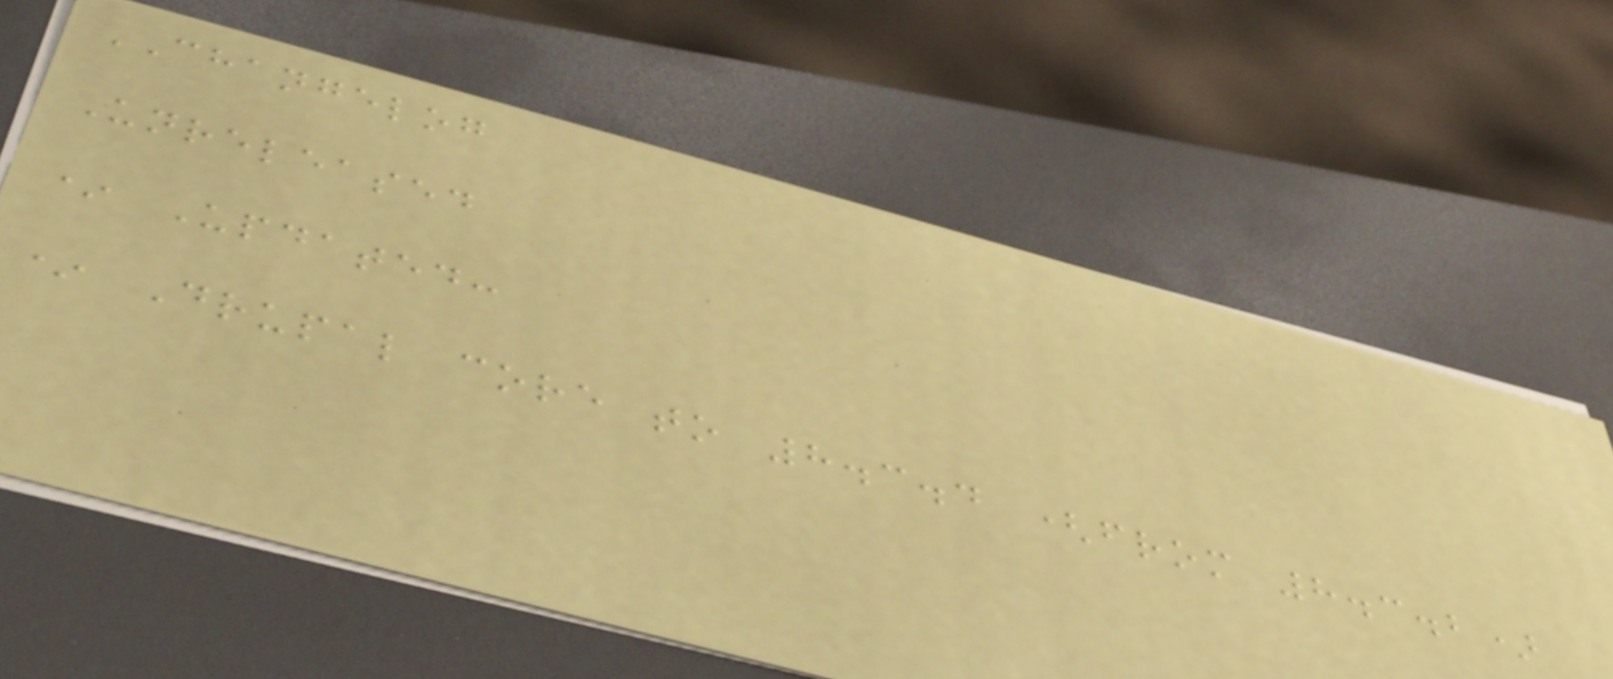CHANGELOG
Unreleased
* Updated:
* Drupal core to 8.3.4 (from 8.3.2)
